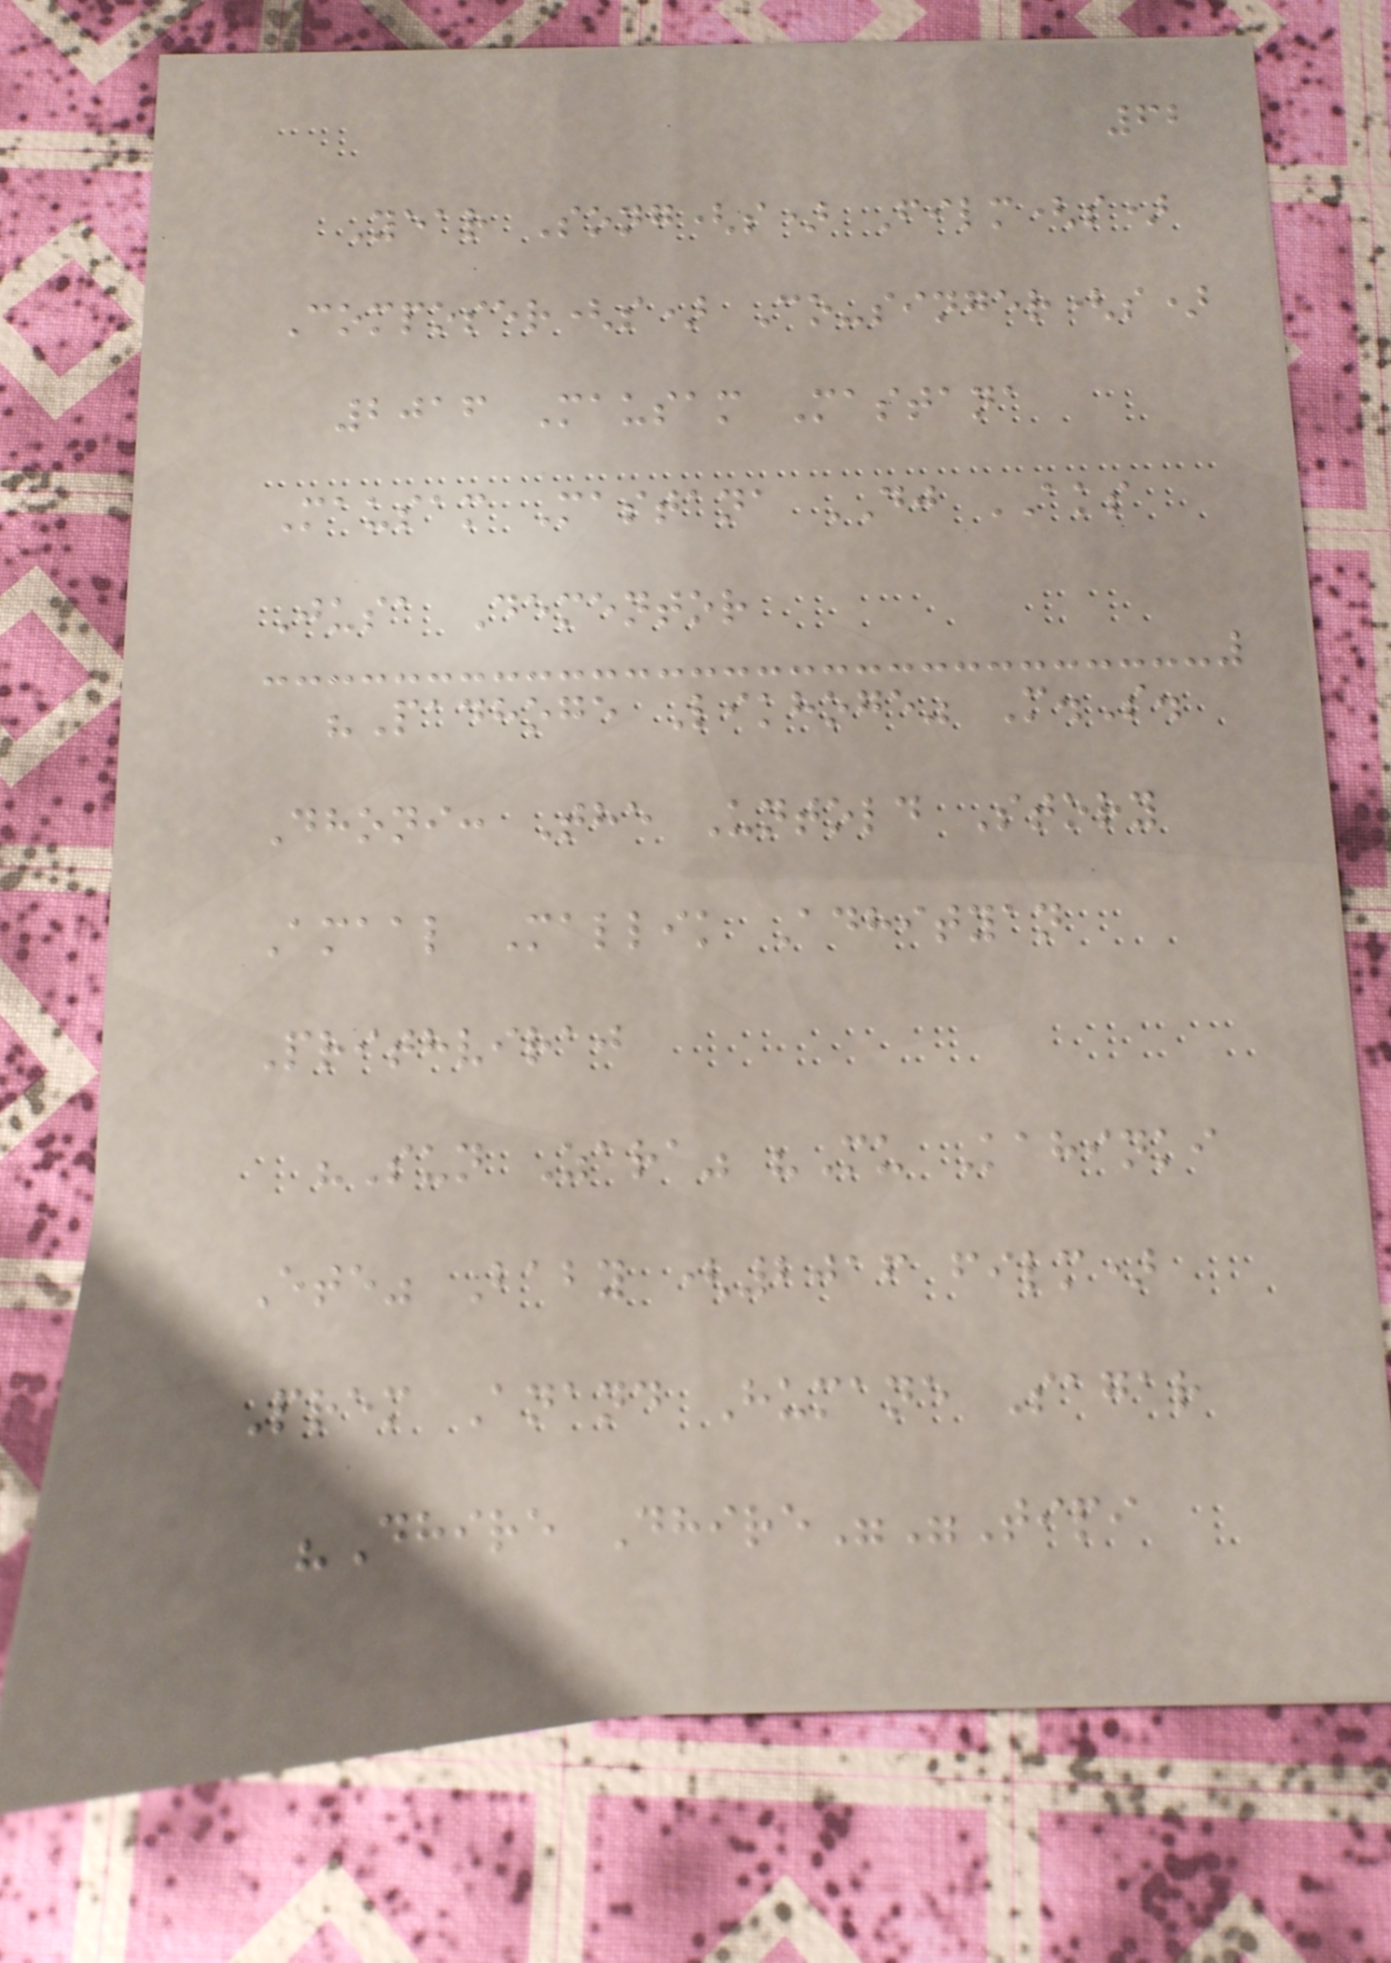62
Year Song(s) Film(s)
Composer(s) Co-singer(s)
2016 Mausam Mastana
Mausam Mastana DJ AKS
Jusa Dementor
"Padhoge Likhoge" M.S.
Dhoni: The Untold Story
Amaal Mallik Adhityan
Prithviraj
"Sun Zara" "Mu Kahinki
Ete" Baby (2016 film)
Prem Anand Humane Sagar
"Dhire Dhire""Tipi
